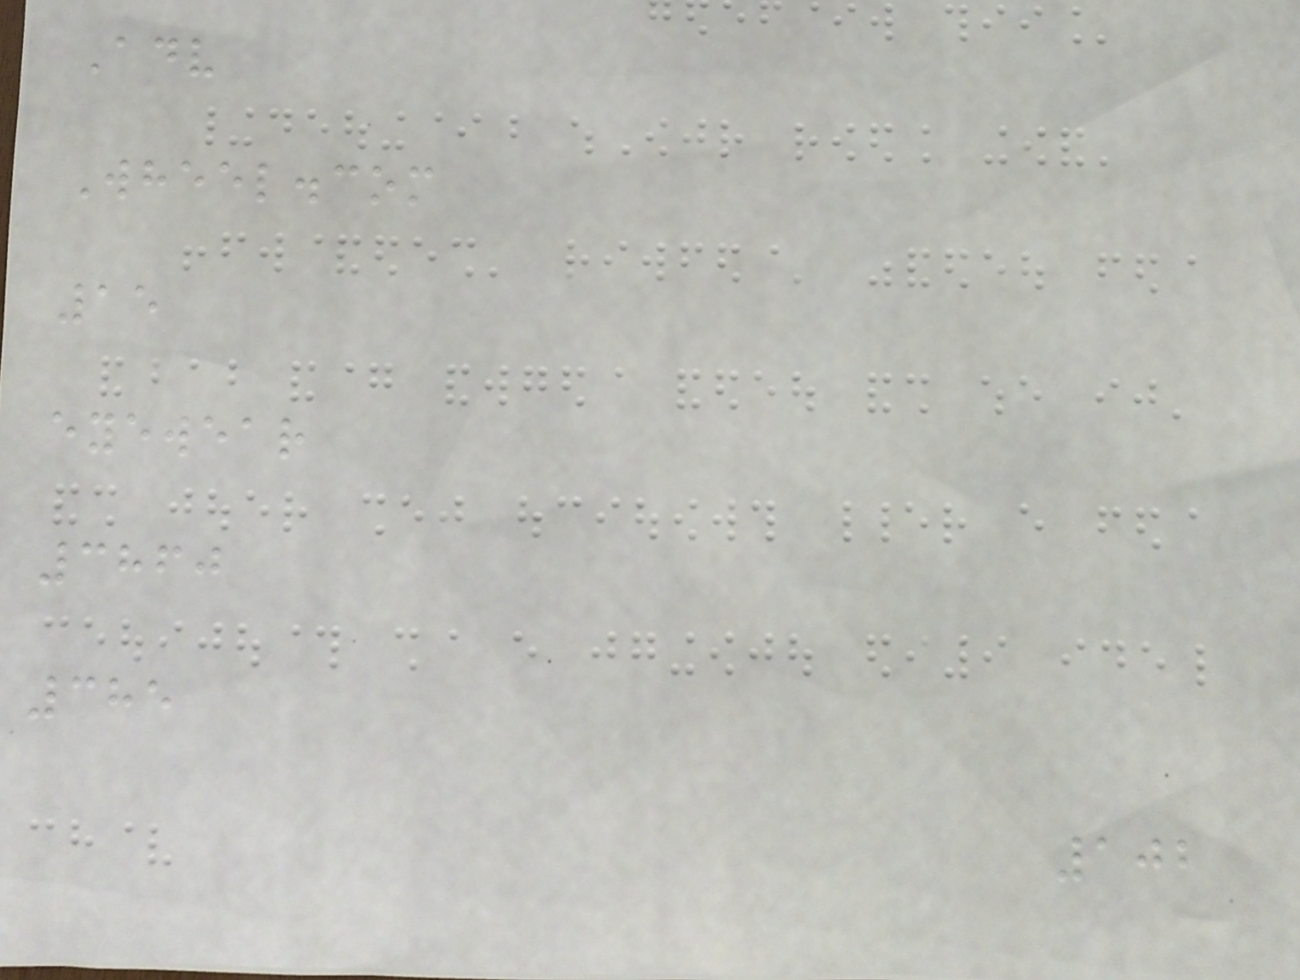Adv
Wheel.com
15
eyewear
3860
385
102
